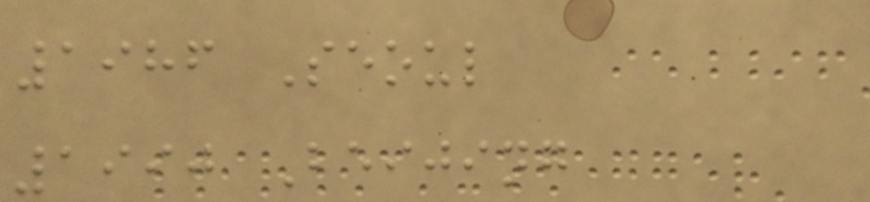1986 Seoul
1990 Beijing
